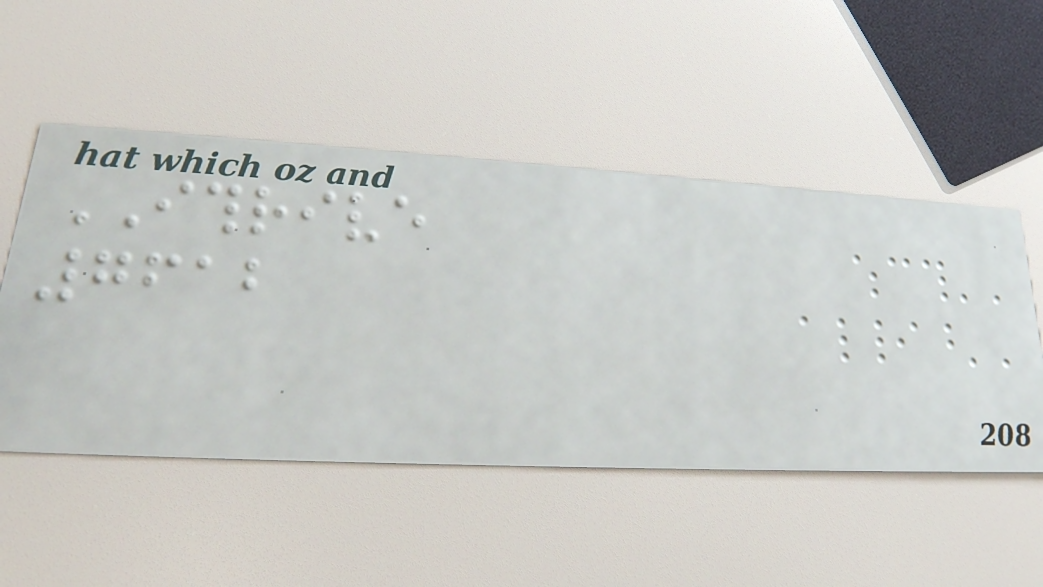ITHRIVE
7612
